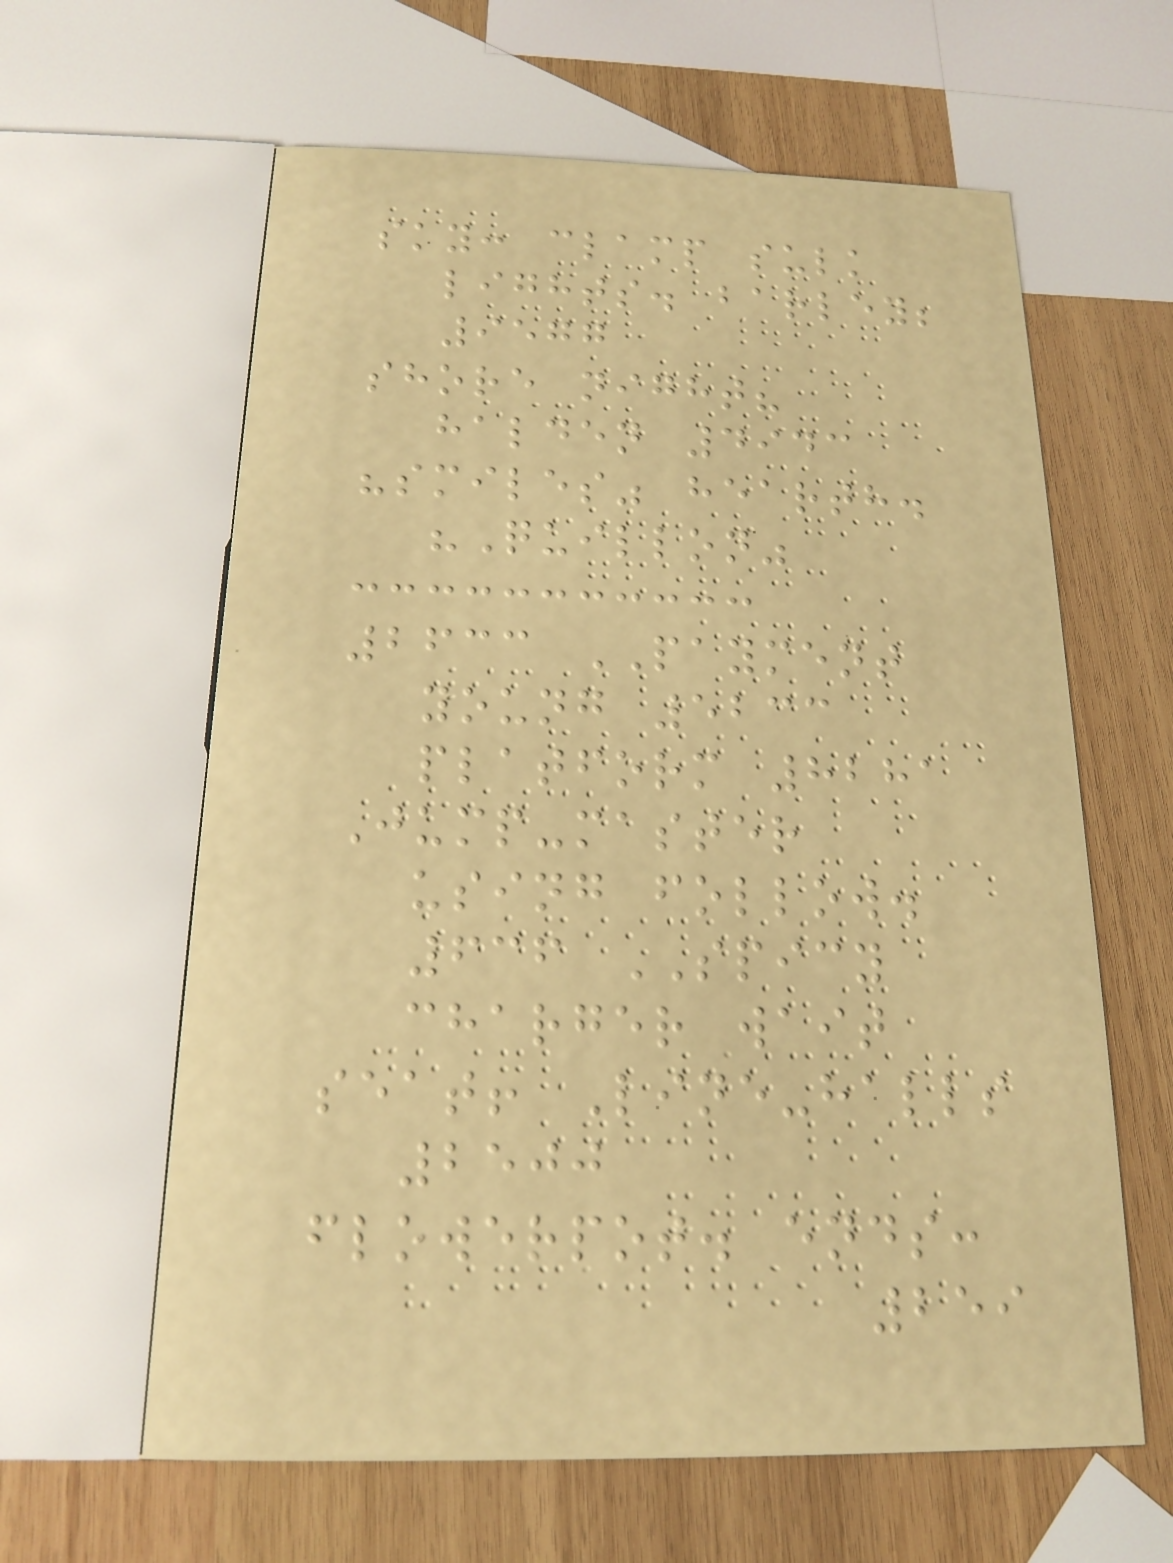sky: clamp sulk
lights. barley;
9577
shore night?
halden 4943
"smiles" hearth.
"Quillon"
2633 PAYMENT
young 5233
platform 8281
Jump-master
using follow.
636 SPICY
charger wait
seat! Line-halls
2500
flowerpot. ends:
259
